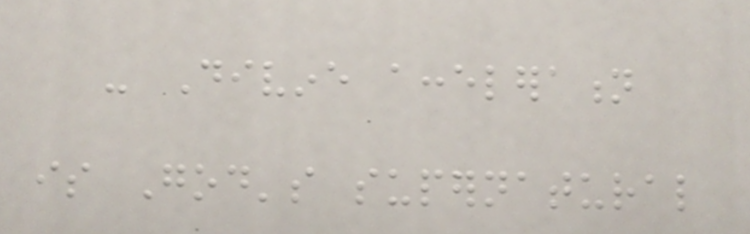- Divine acceleration
is God's supernatural
